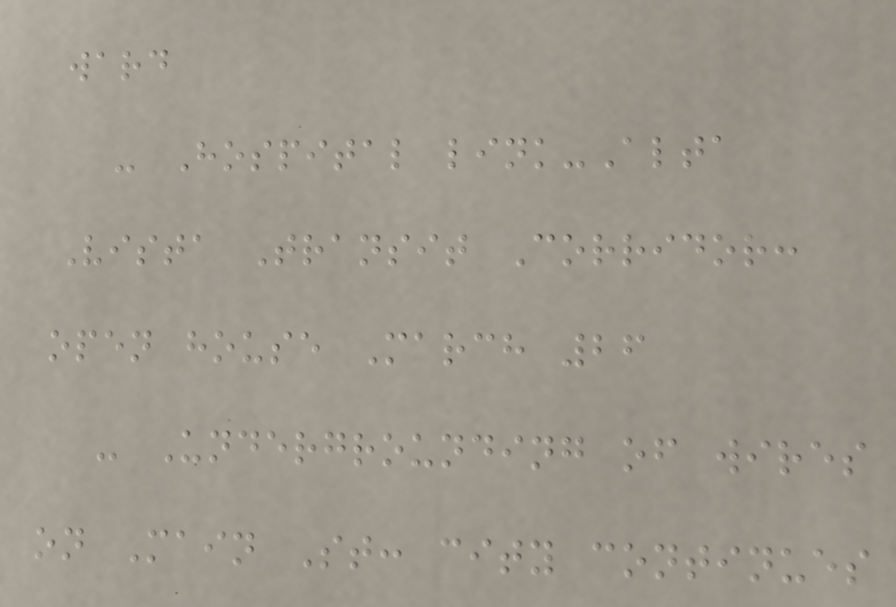ward
- Hospital link-Alta
Vista Transit Corridor:
open house March 26
- Undergrounding of wires
on Main St: city continues
